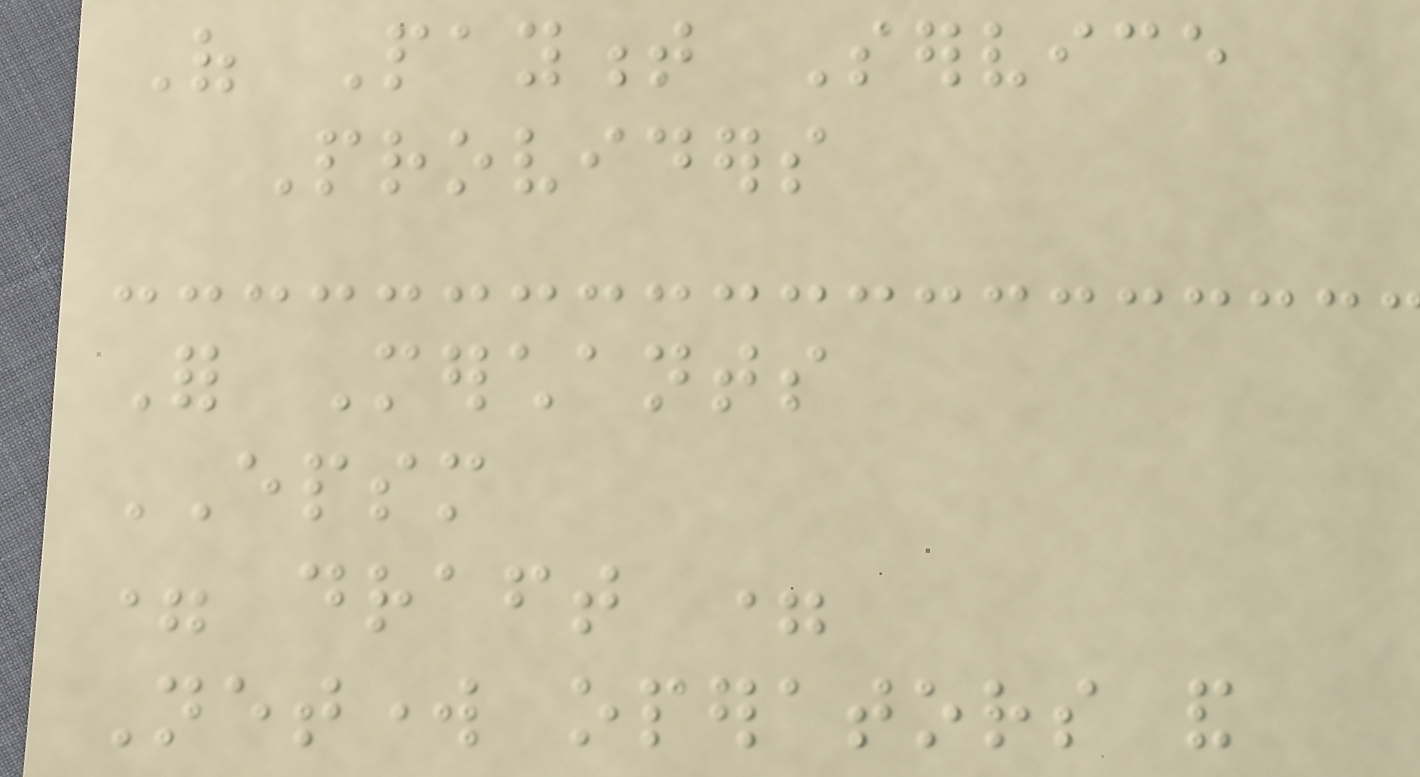Of Payment Service
Providers
For Merchants
EPSM
= draft =
Network operators and
